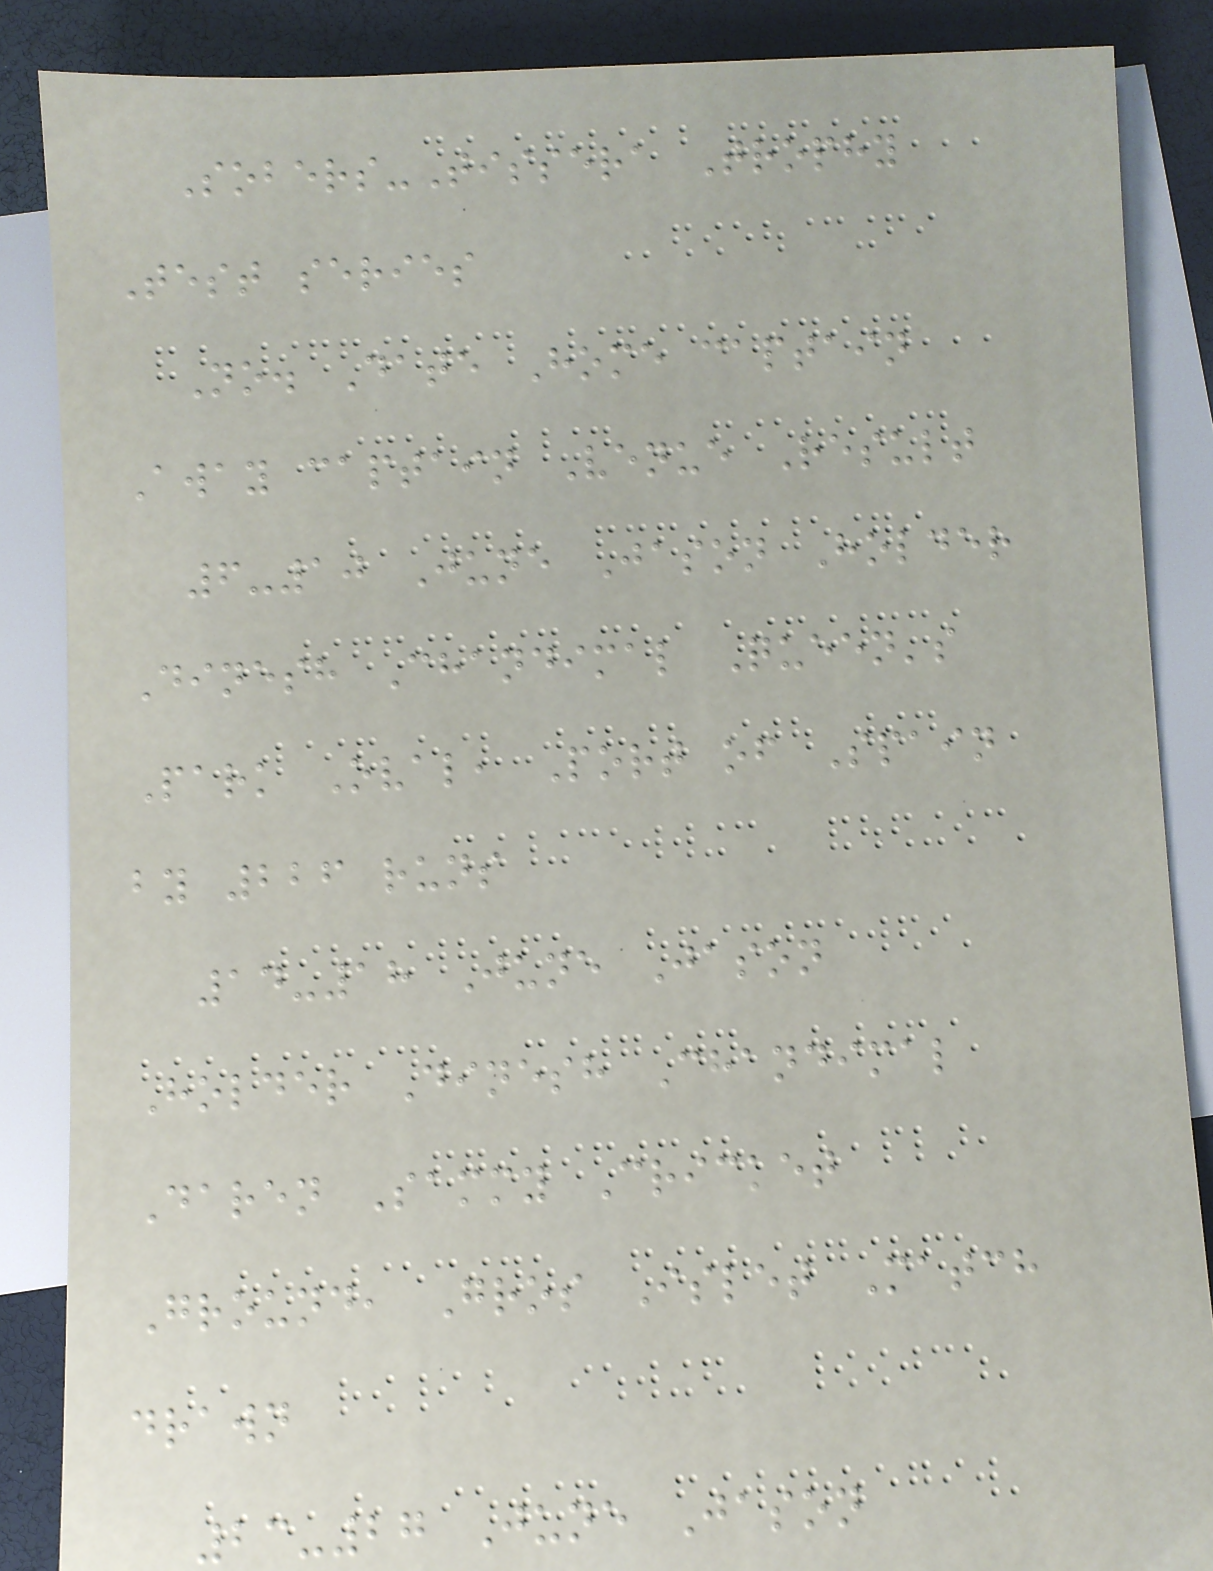Sobers-Tissera Trophy
Test series
No. Date Home captain
Away captain Venue Result
6-10 June Jason Holder
Dinesh Chandimal Queen's
Park Oval, Port of Spain
by 226 runs
14-18 June Jason
Holder Dinesh Chandimal
Daren Sammy Cricket
Ground, Gros Islet Match
drawn
23-27 June Jason
